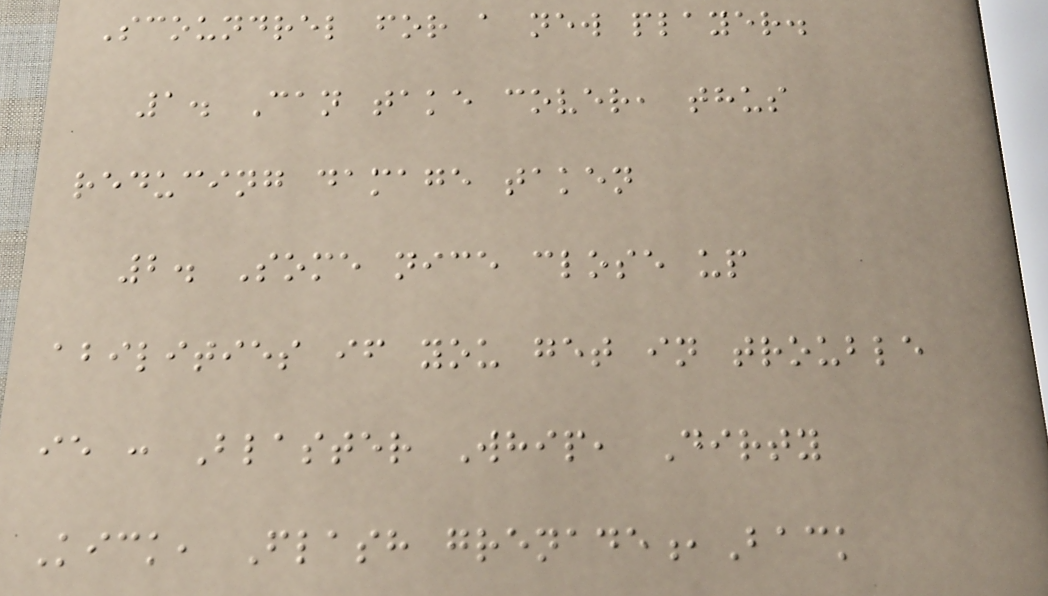Scoundrel for a new player.
1. Can take cover, thus
reducing damage taken
2. Some nice close up
abilities if you get in trouble
ie : Blaster Whip, Dirty
Kick, Flash grenade,Back
